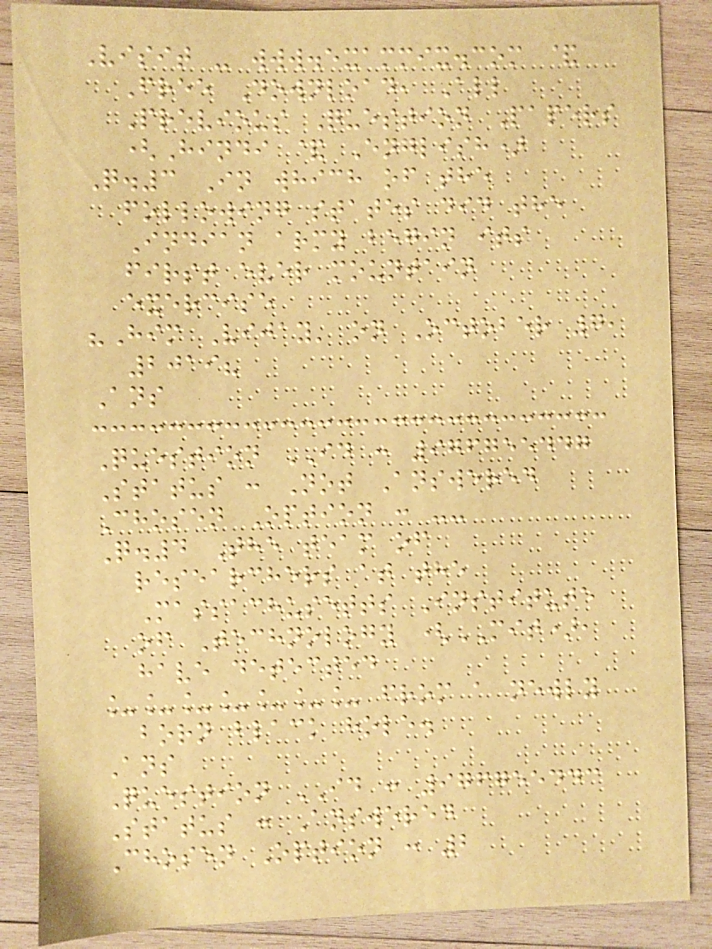Visit - www.exammix.com &
Free Download, All
Previous Question Papers
(Hindi & English)
Q.3 In which of the
following states did the
Indian army begin its
first ever mountain
exercise
"Him Vijay' on October 7,
2019?
Ans
Question ID : 976755447
Status : Not Answered
Chosen Option : --
Q.4 The team of
researchers at the
Massachusetts Institute
of Technology (MIT),
have detected
_______ from a newly
born black hole.
Ans
Question ID : 976755443
Status : Answered
Chosen Option : 2
